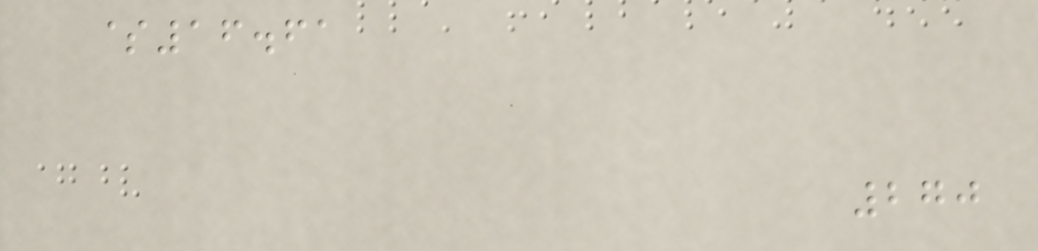$16.61
270
